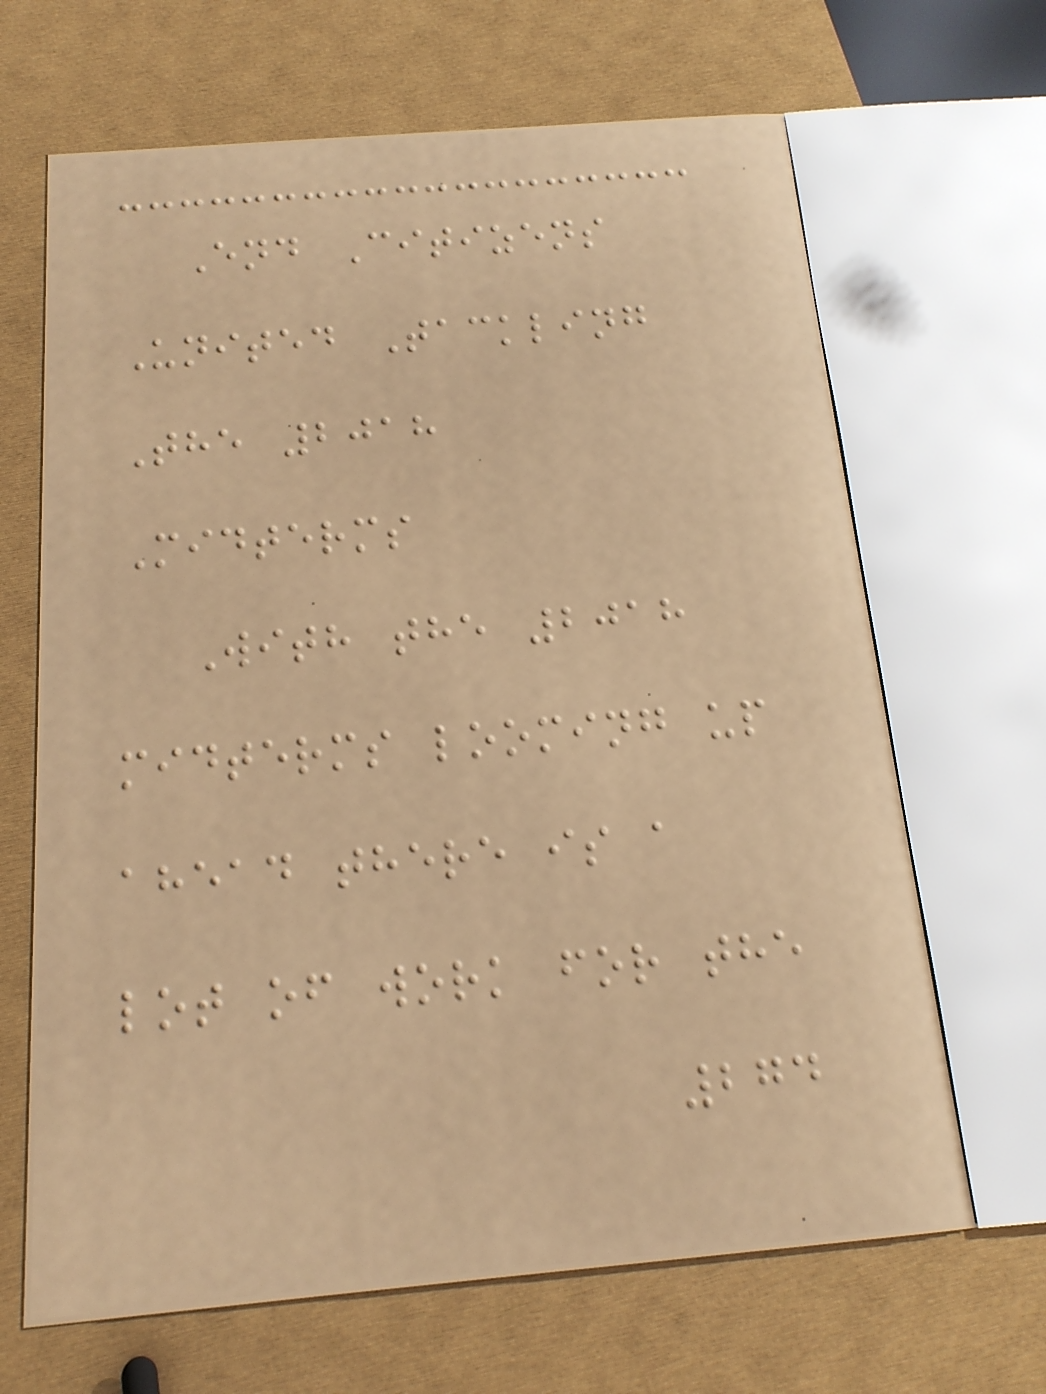End Citizens
United Tackling
The 2018
Midterms
With the 2018
midterms looming up
ahead there is a
lot of work for the
274
